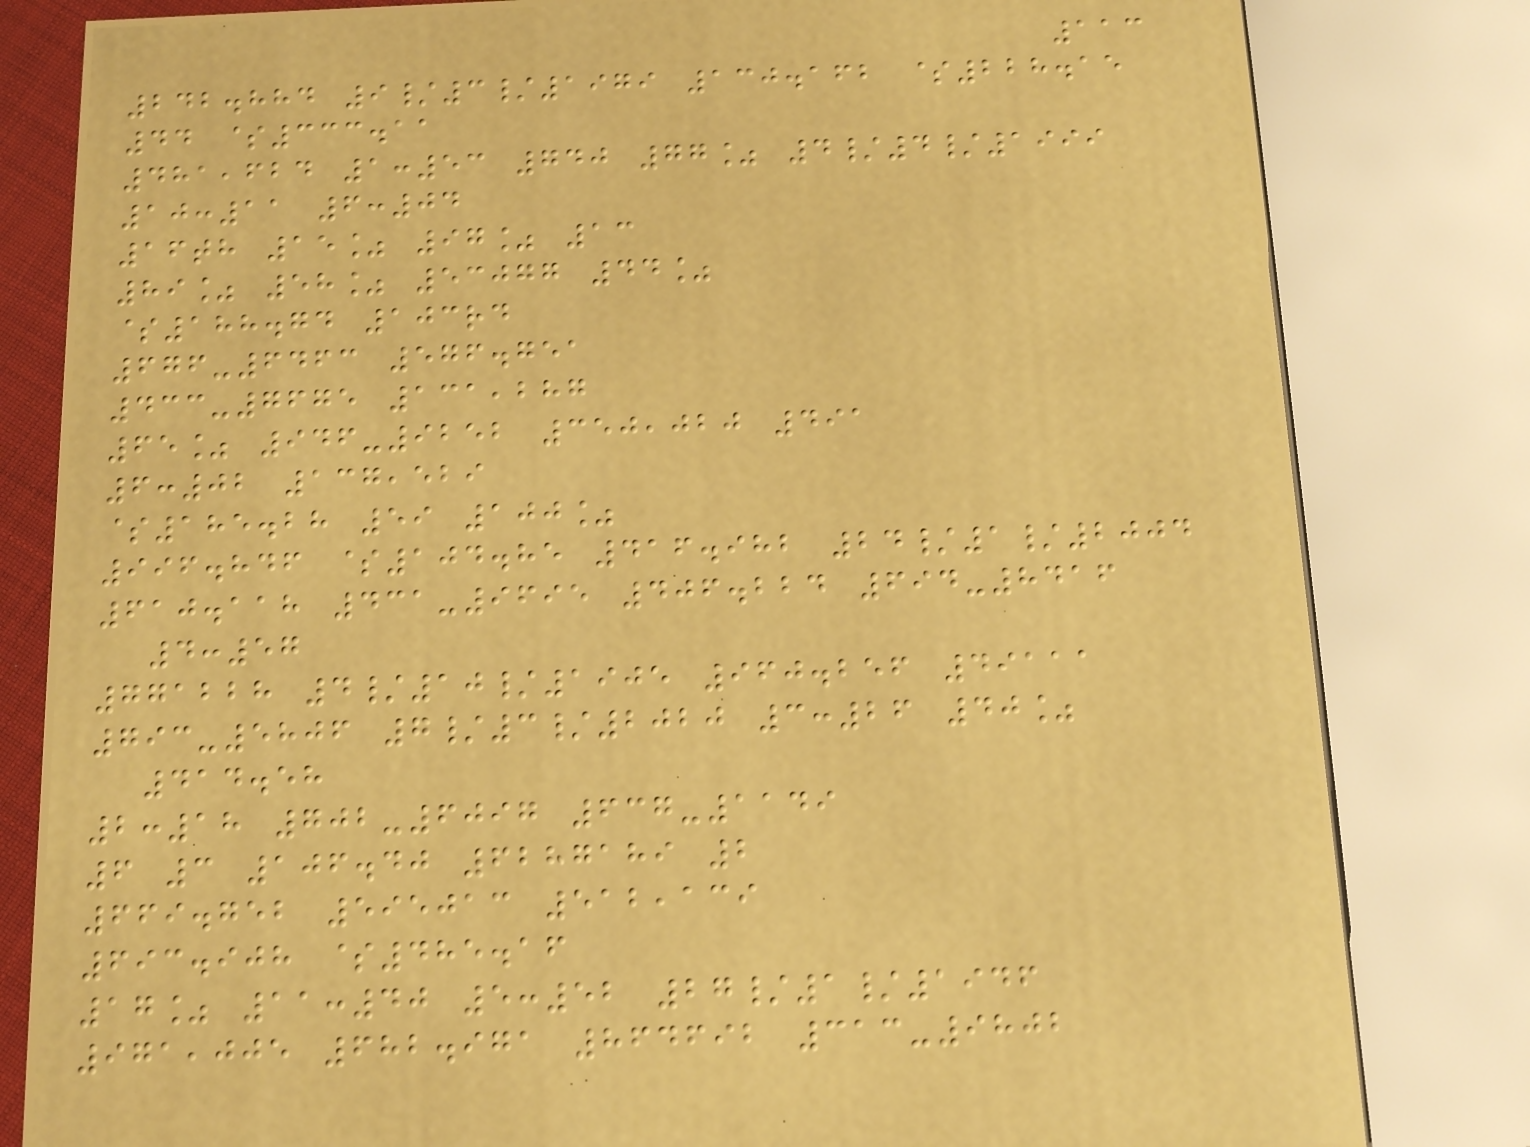113
242.884 9/3/1979 130.162 $228.15
44 $333.11
481,624 1:53 740 77% 4/4/1999
10:11 6:04
16th 15% 97% 13
89% 58% 53077 44%
$188.74 103rd
676-6463 576.751
433-7675 131,287
65% 946-9252 350,020 491
6:02 137,529
$185.28 59 100%
996.846 $104.85 416.982 24/1/2004
610.118 431-9695 406.224 694-8416
4:57
771228 4/10/1905 960.256 49111
793-5806 7/3/2020 3:26 40%
414.58
2:18 702-6097 637-1149
6 3 106.40 6287189 2
669.752 595013 512,139
693.908 $485.16
17% 11:40 5:52 27/1/1946
971,005 682.971 864692 313-9802
